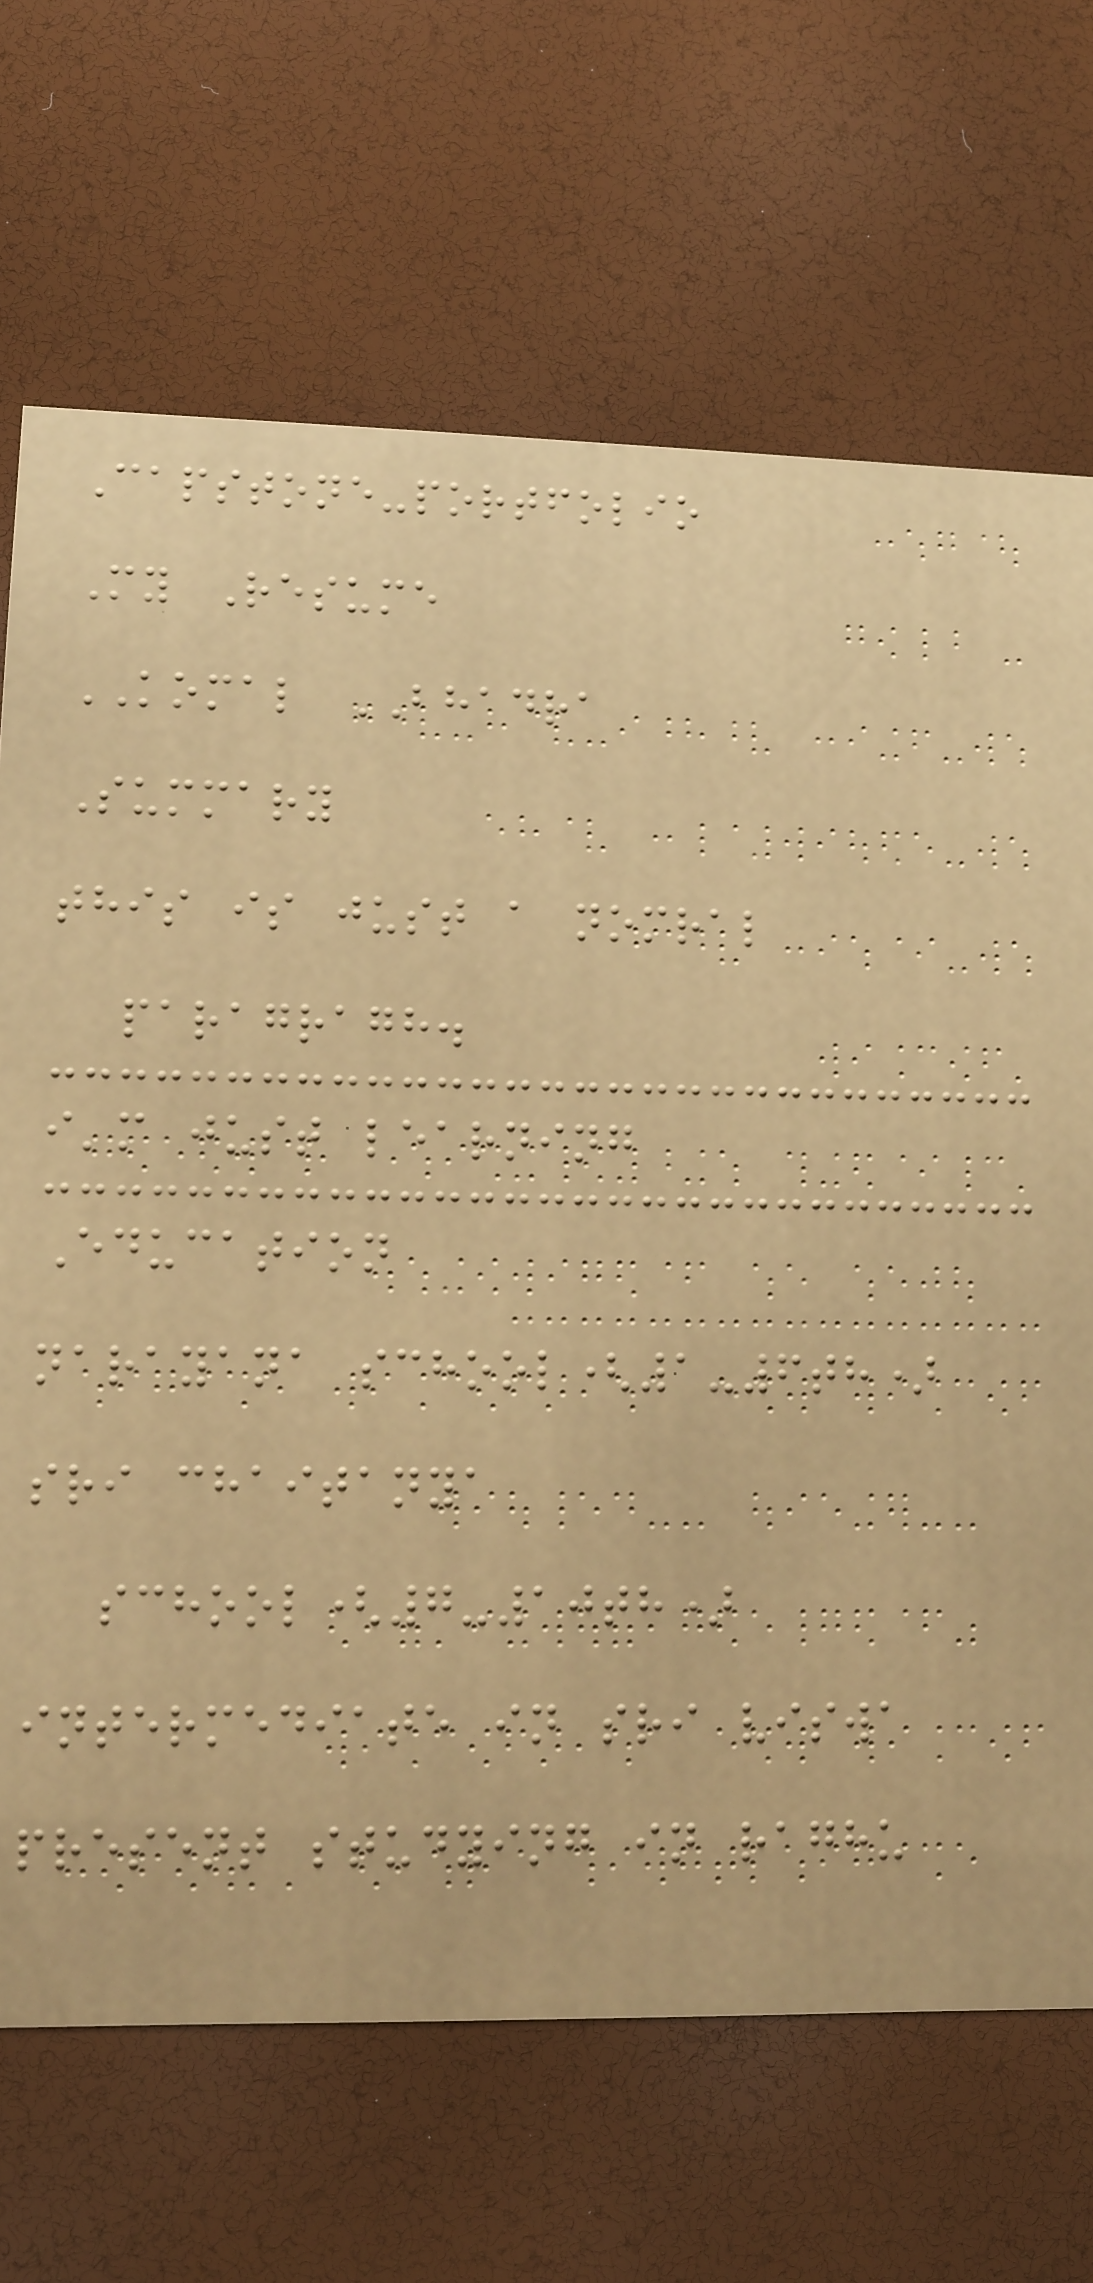Capstone-portfolio
My Resume
KOMAL BHADRA
Summary
this is just a nomral
paragragh.
i'm just learning
Education
narayana school(1-6th)
sri chaitanya
school(7-10th)
intermediate in sri viswa
present studying in raghu
